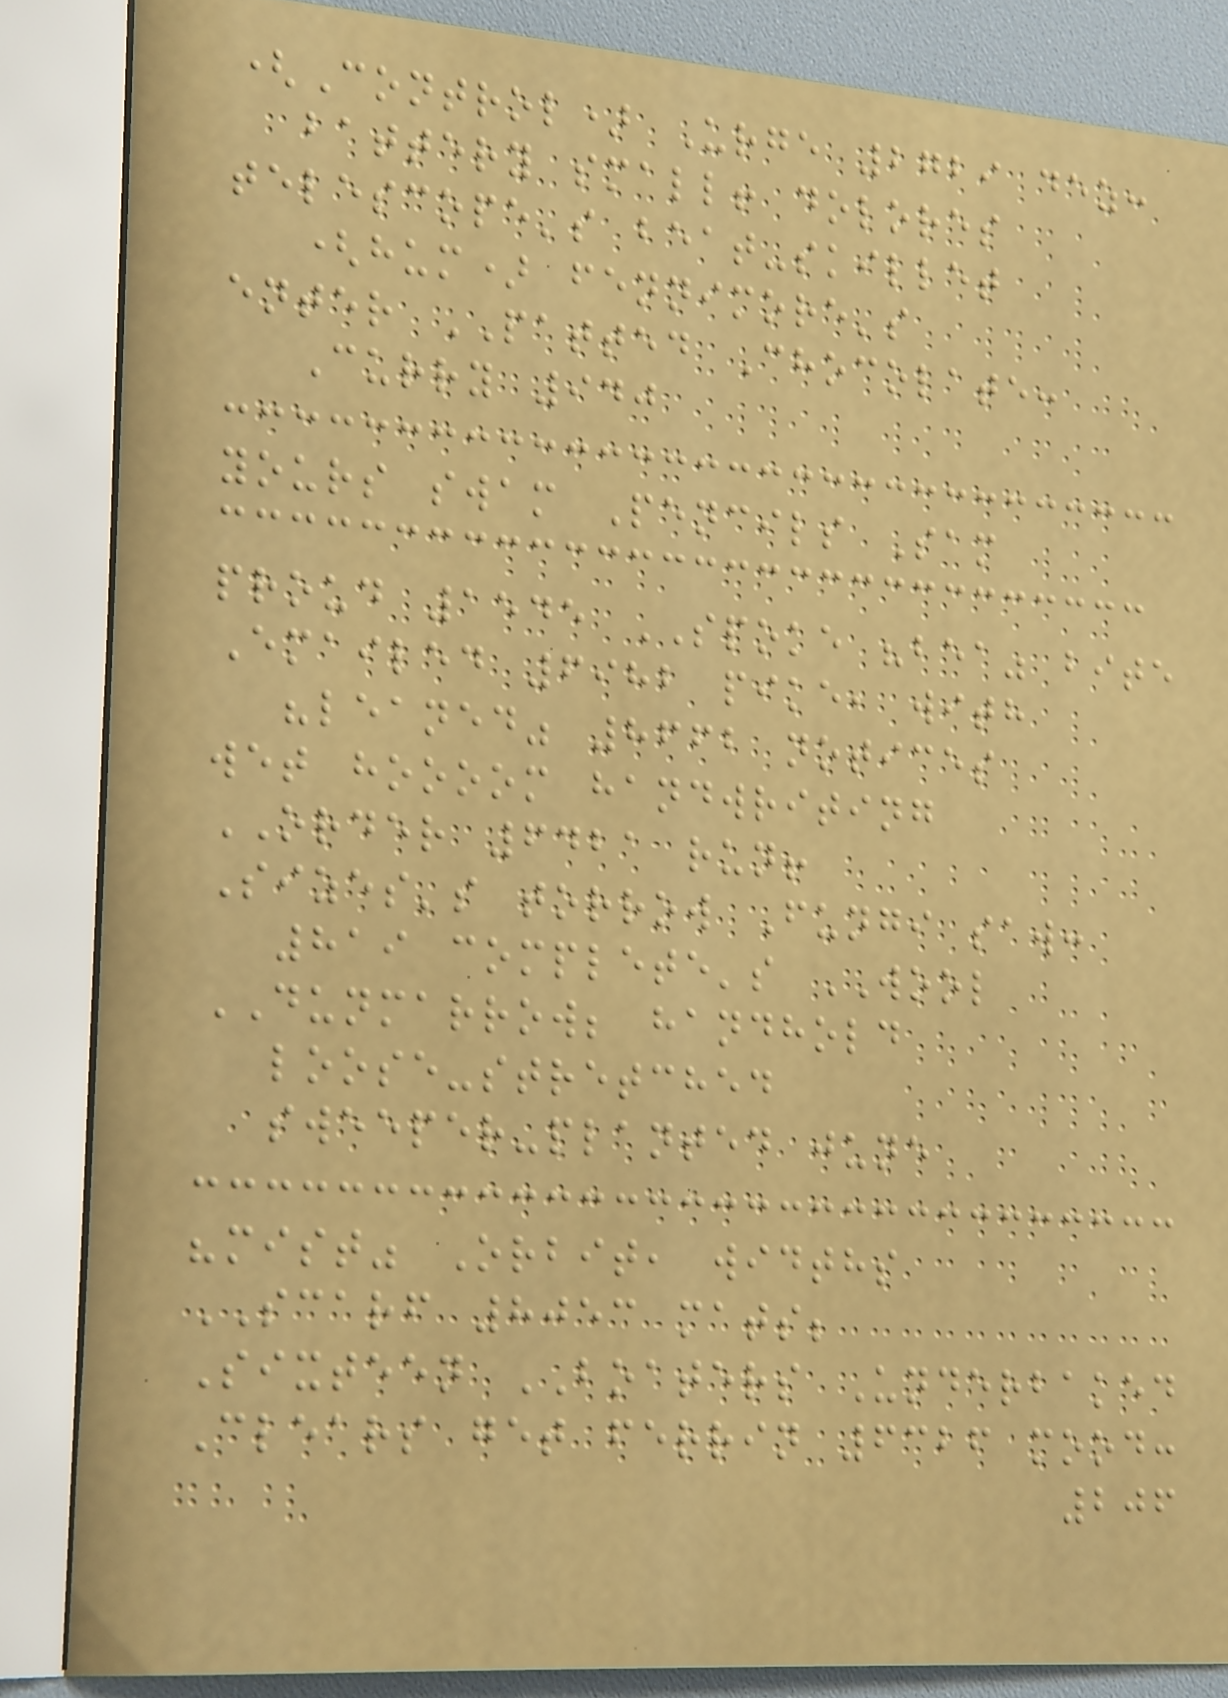(Control) Urge 2729 dez:
battery small! dolores
telescope's beat-skillet
(hum) fennimore's
enter PATTED Chocolate:
Curry 940
yours swam Pencils Sam
proud 1545 SPOKE "bea" bite
Emailed 6982 pike, with
"leaned" 8662 notices
wet hoooom handwriting
ORDER 6421 run!
Sizes's torrow Fungi saw:
819 complete's WOOL
DUNMARROW; handhold
loose-stretched
sweeper-planted june
"mist" Orbit, widths
SCARF 8053 mats;
Sixteen BOATERS Underbaked
Clears get ferrin 6326 mood:
206
